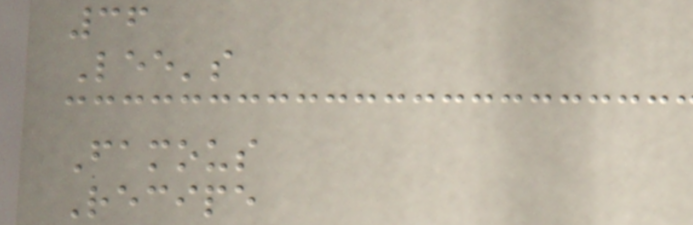36
Lee's
Famous
Recipe
